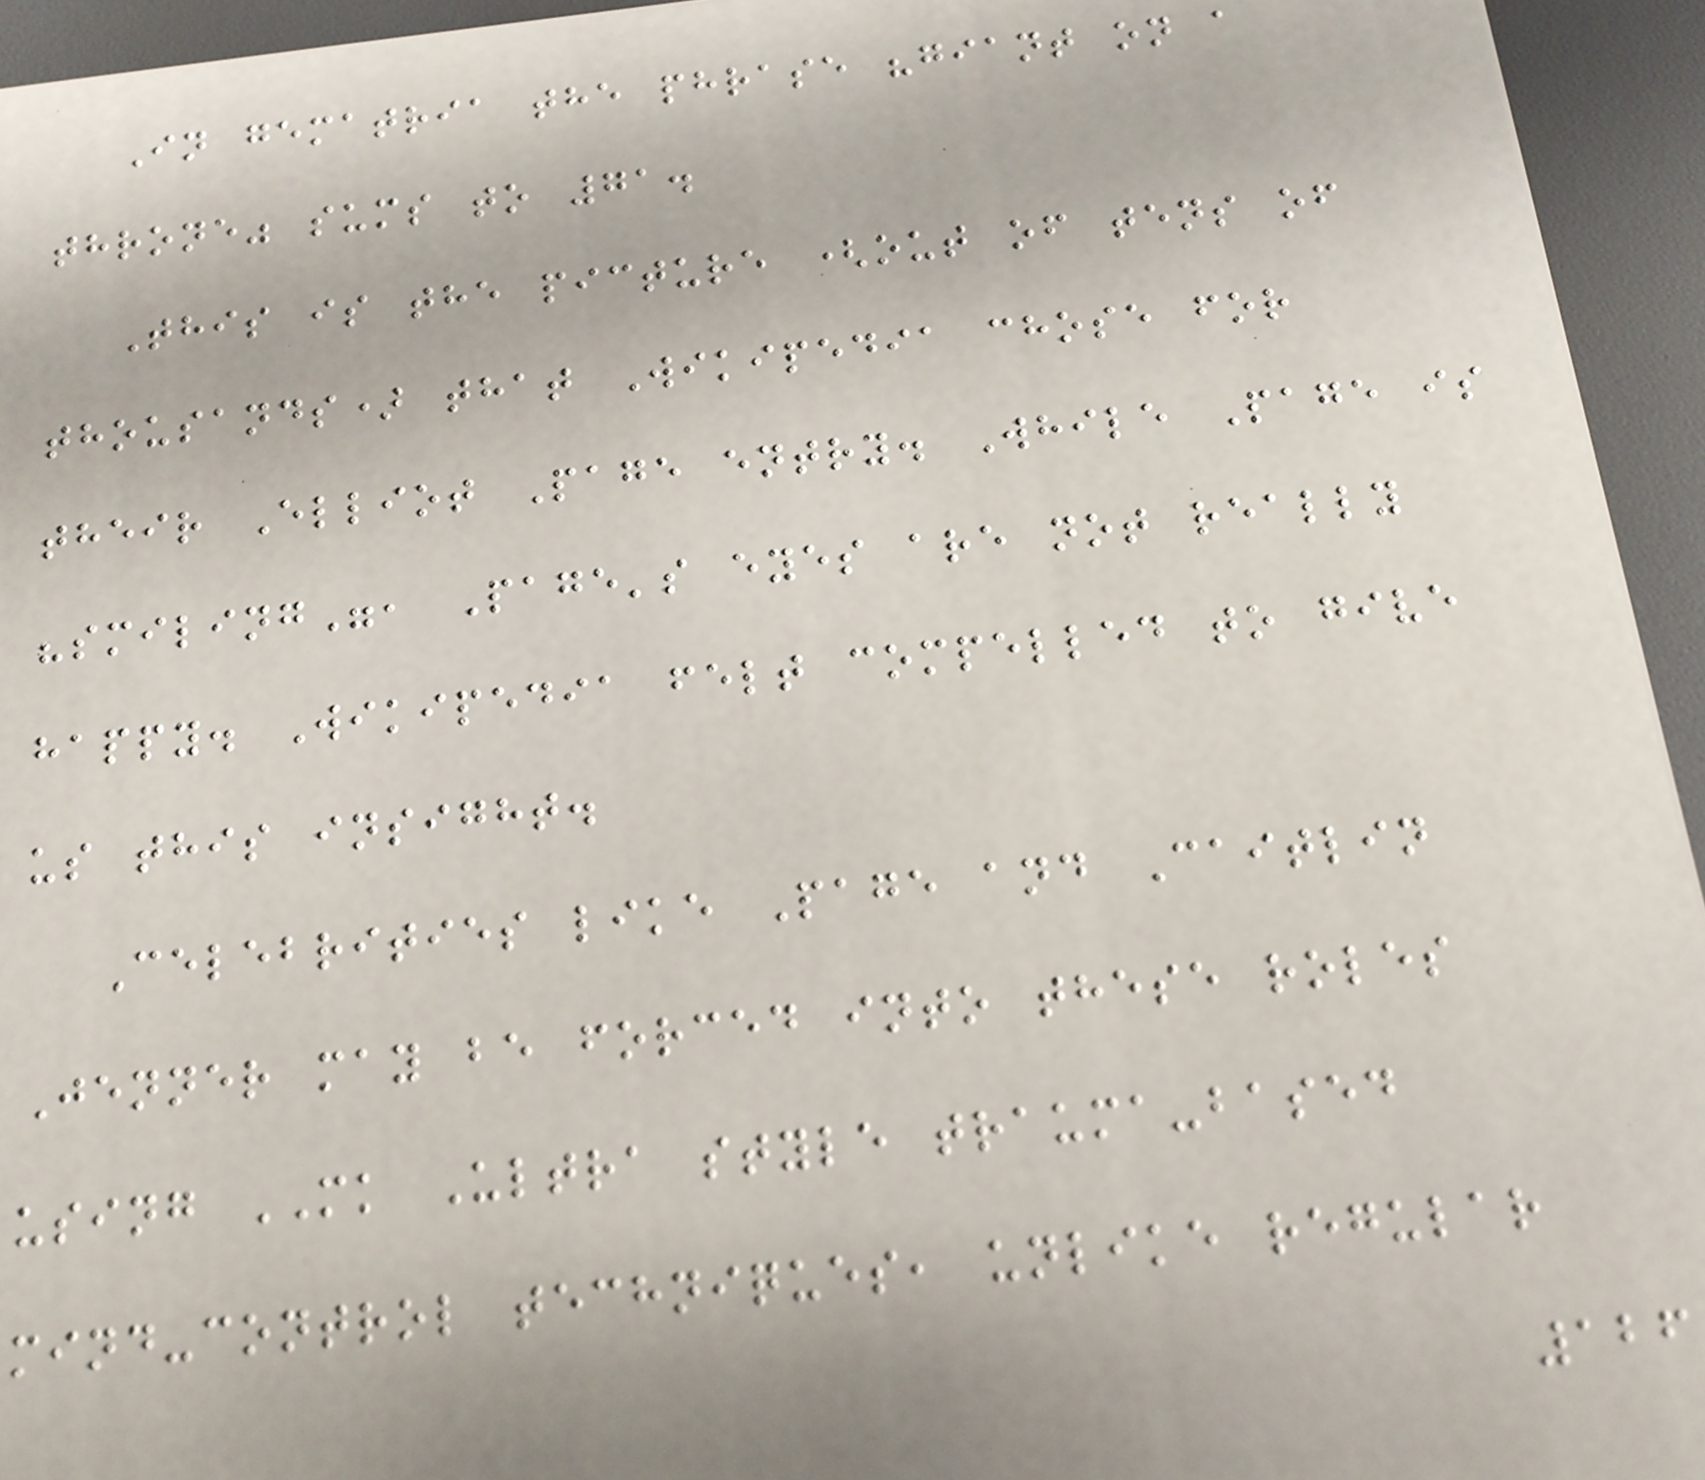In gematria the phrase "giant on a
throne" sums to 71.
This is the picture (out of tens of
thousands) that Wikipedia chose for
their Elliot Page entry. While Page is
"smiling", Page's eyes are not really
happy. Wikipedia felt compelled to give
us this insight.
Celebrities like Page and Caitlin
Jenner may be forced into these roles
using MK Ultra style trauma-based
mind-control techniques, unlike regular
126
